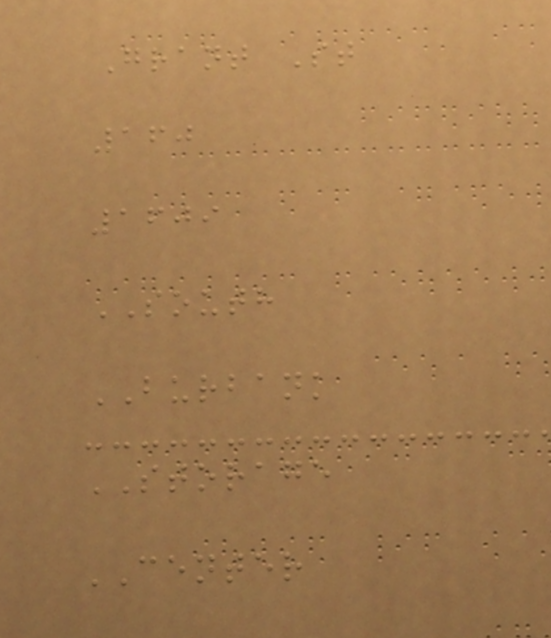Grant St
160
1609
SOUTH
BURBANK
STORAGE
CENTER
